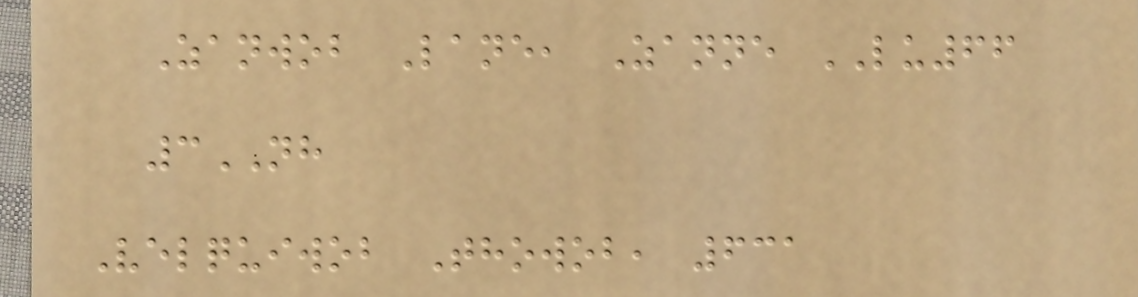Zanwob Lane, Zanne LU66
3NH
Velquiwob Thowob, 631
